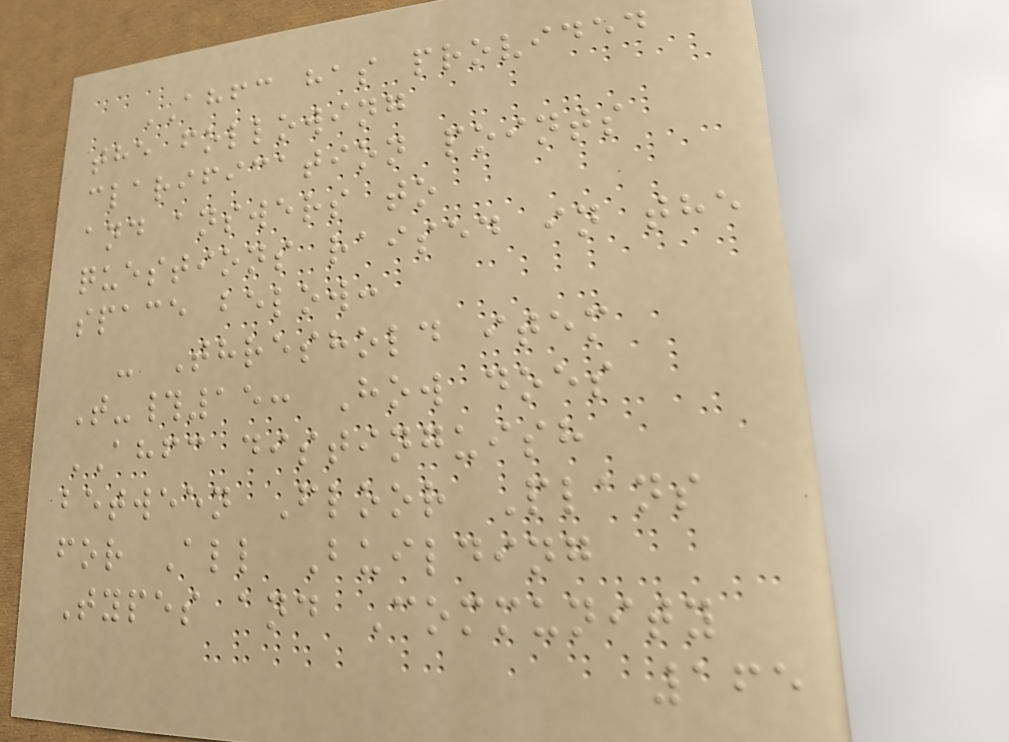AHFC has provided
the following
clarification points
and answers to
questions raised in the
space below:
- Threshold item
T-#15: How does
AHFC distinguish
between Floor Plans
for All Building
Types and Community
165
